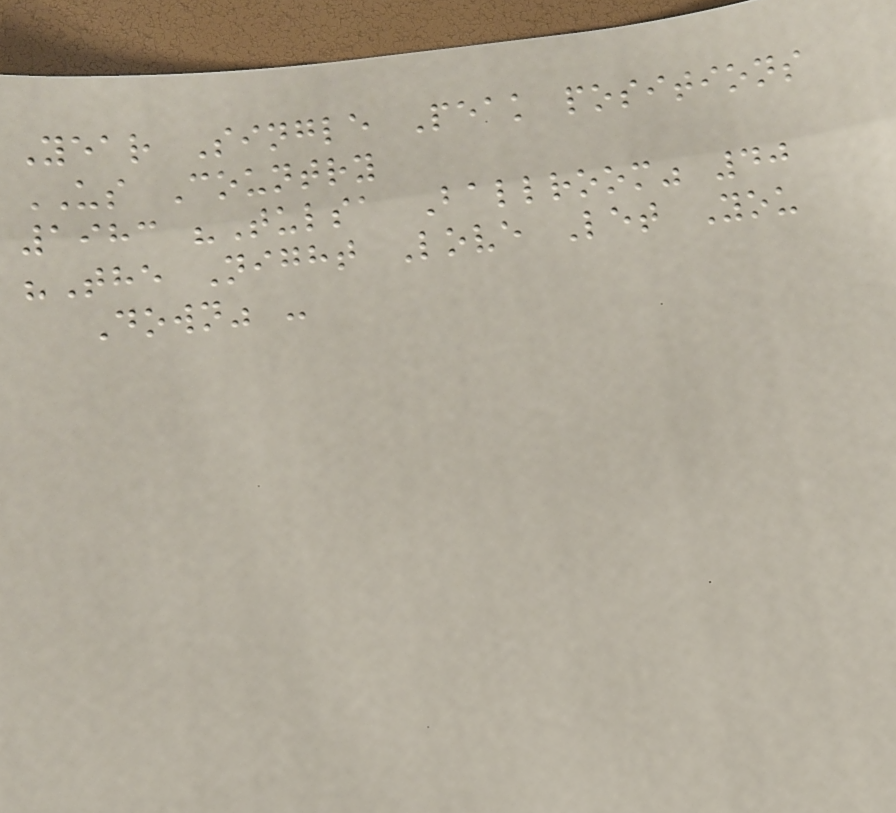Year Single Peak positions
US Country
1983 "Tulsa Ballroom" 40
"The Night Love Let You
Down" -
